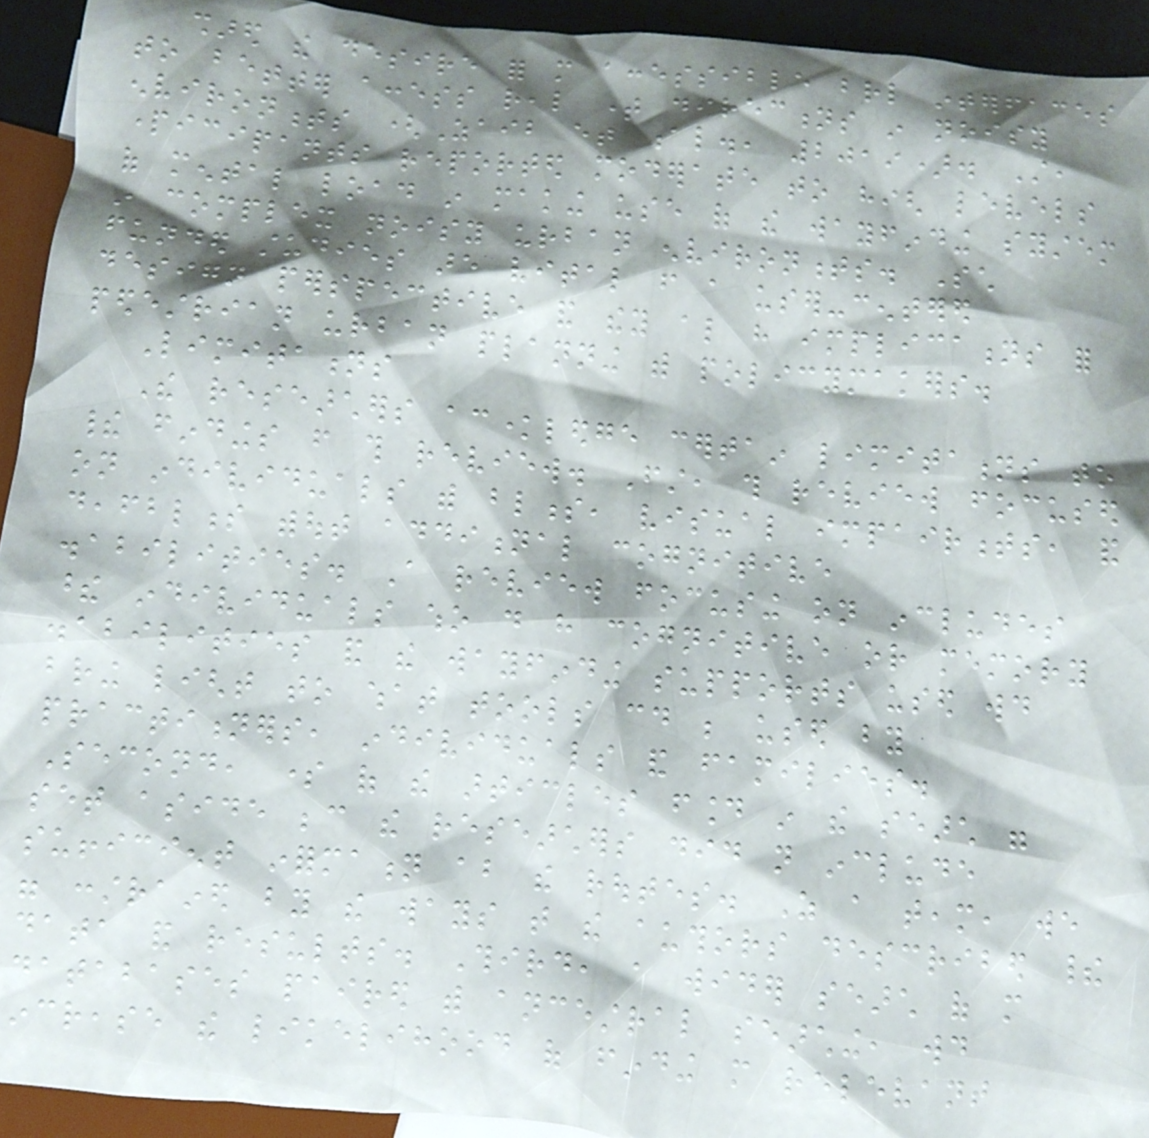shared the desire for more accessible braille interfaces
to better access real time directions in noisy
environments (Zaib et al., 2019). Still,
participants reported moderate to high levels
of mental load in making use of the wayfinding system
in complex noisy urban environments. Such
funded studies are vital from a user-centered
design perspective and they also have implications for
pedestrian urban planning with policymakers.
Limitations
The researchers acknowledge certain limitations to
their findings from this review. First, this review focused
on individuals with blindness, visual impairments, and
deafblindness without additional cognitive
disabilities. A review focusing on includes
these individuals who do have cognitive or memory
disabilities and the wayfinding supports used would
bring light to what tools could be used by
practitioners, individuals and families.
Second, some of the articles found in the search were
set aside because the researchers did not include
sufficient information about the routes. As a team, we
were constrained by the ways that the authors described their
data and results. Third, a wider search of more
databases paired with ancestral searching, would
increase the likelihood of finding more relevant
